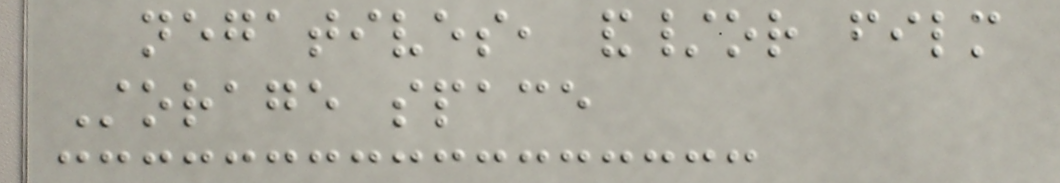negatives, and/or film
Storage space
